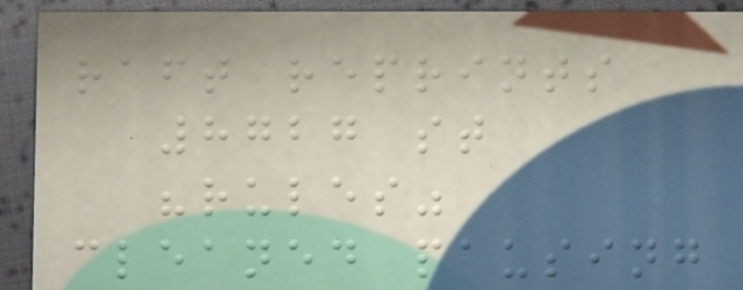raft reprints
8727 st
"rules"
cleaned pausing
